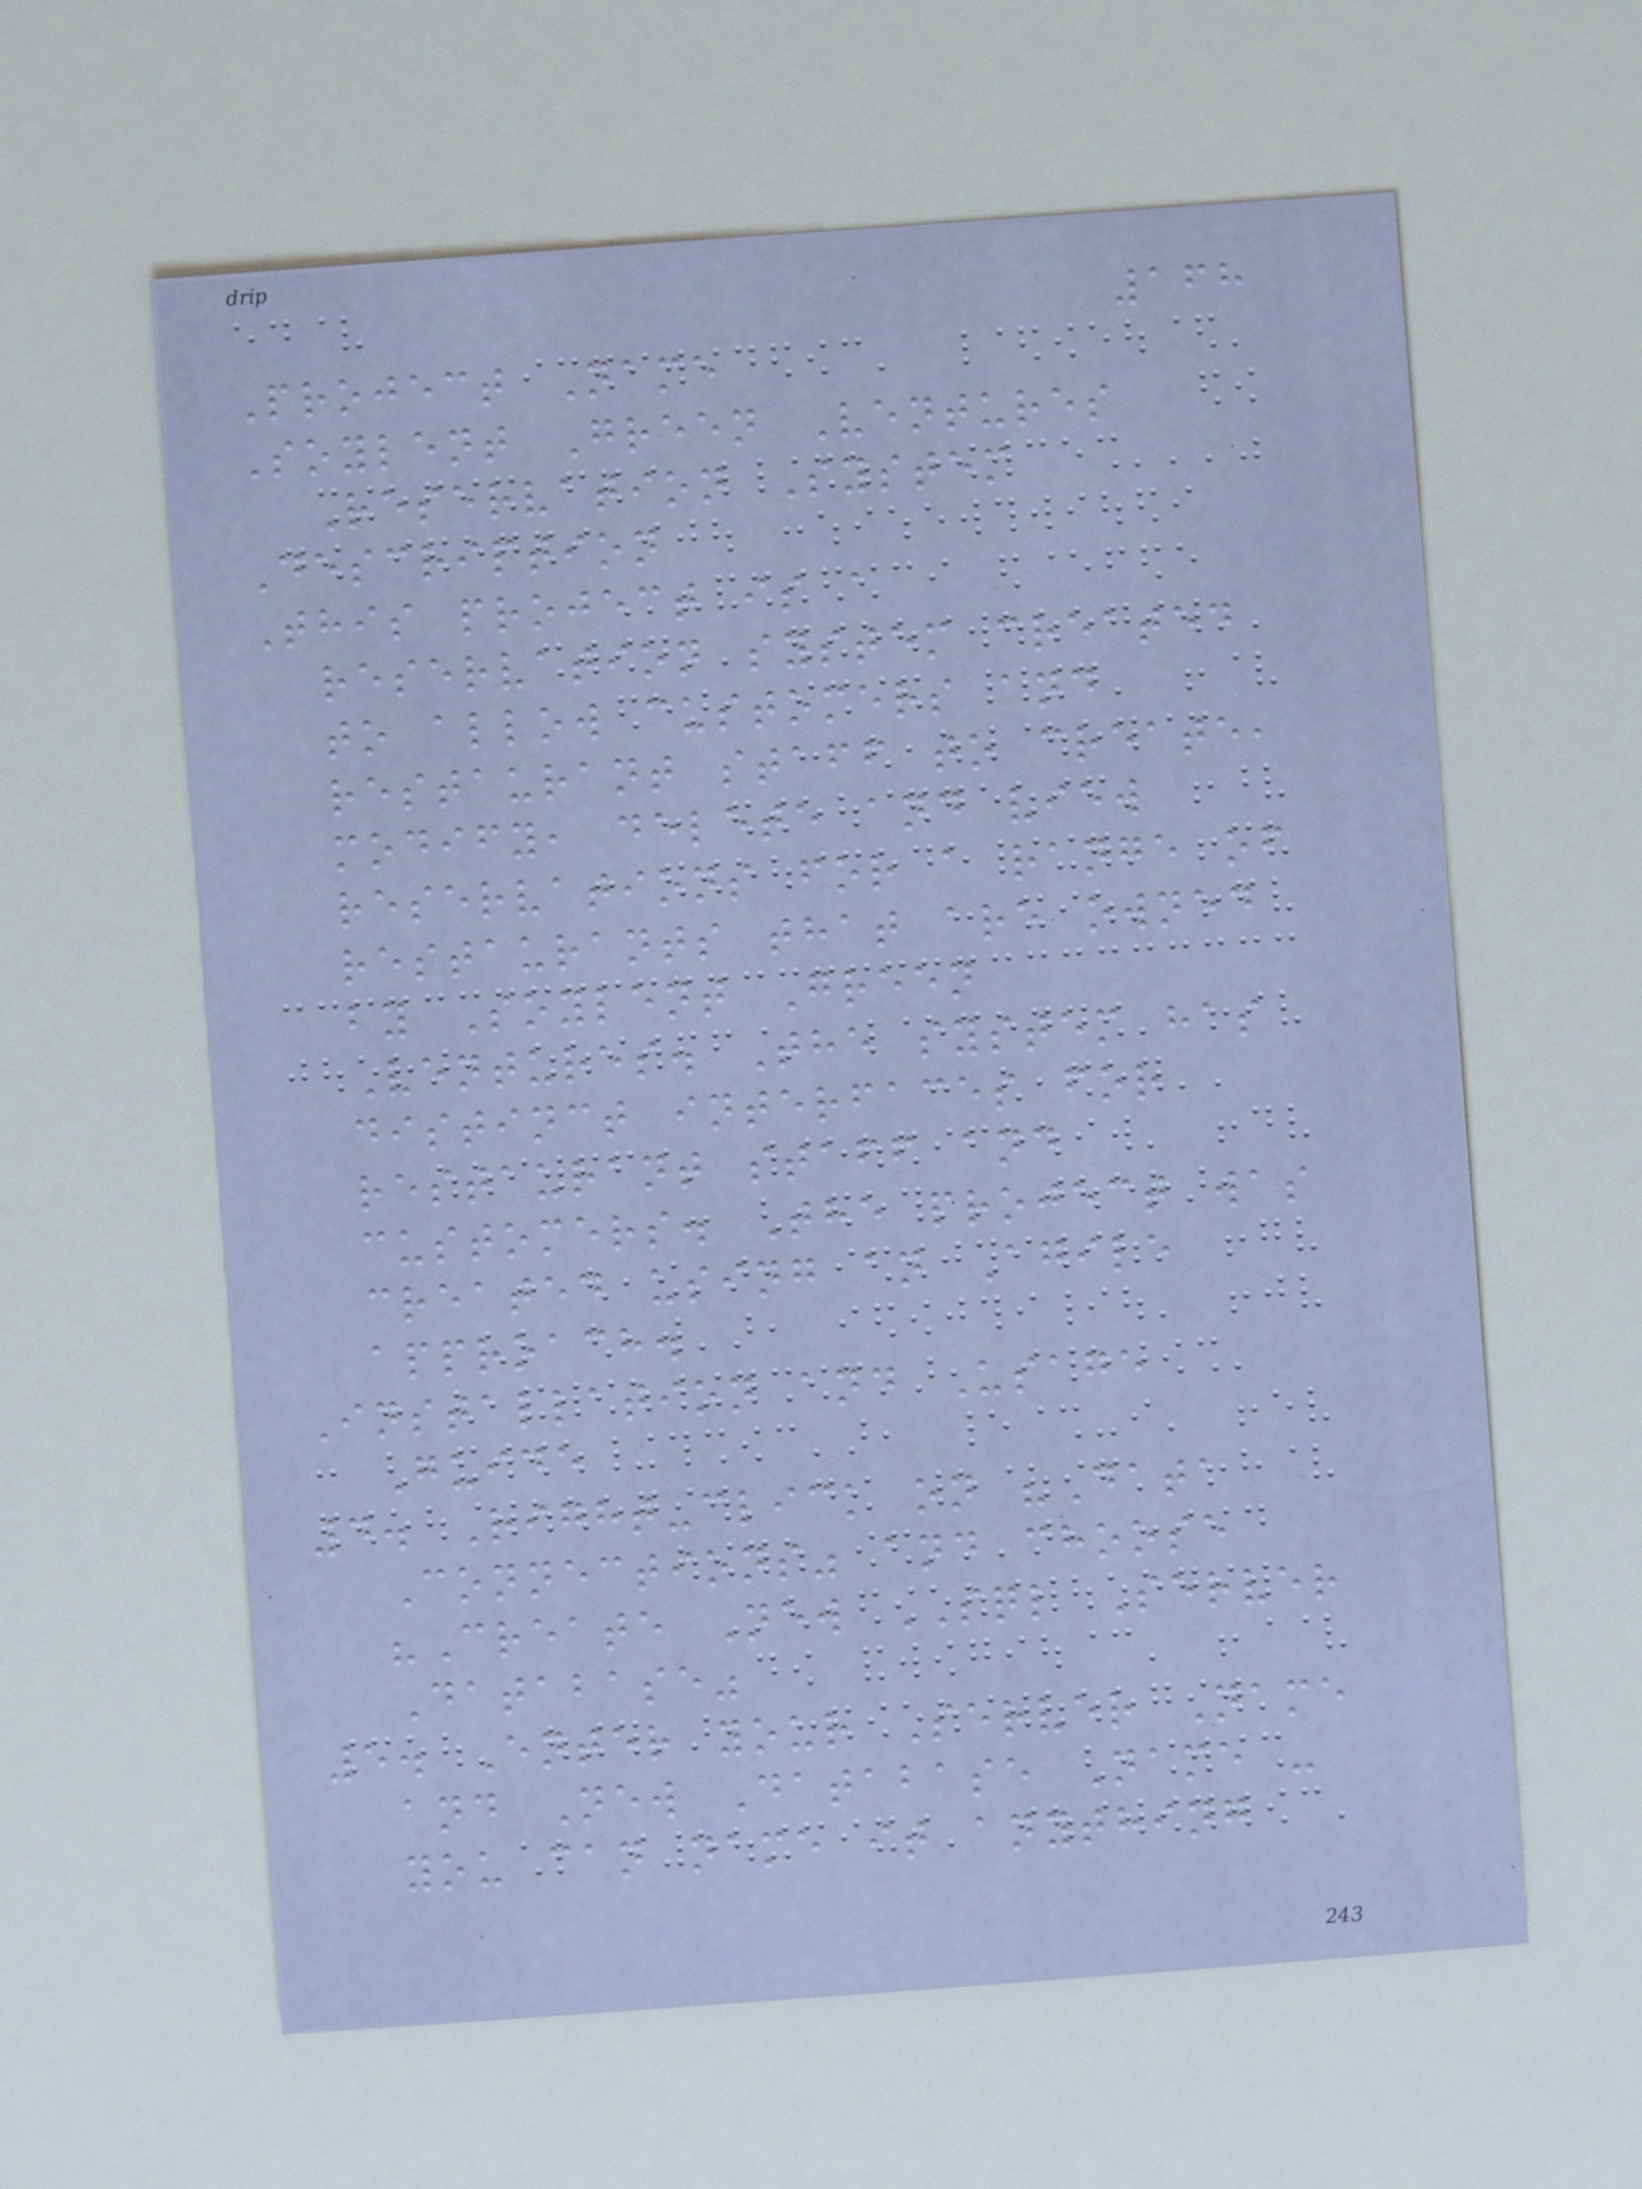168
Project Name
Soylent Green Ventures
Reservation System
Description
This project is a
reservation system created
to allow customers and
restaurant staff to create,
modify, delete and view
reservations for a range of
restaurants that are owned
by Soylent Green
Ventures. The system has
distinct interfaces for
restaurant staff and
customers. The project was
created using an Agile
approach.
Installation and Usage
Guide
4. Right-click on "Data
Connections" and choose
"Create New SQL Server
Database"
5. Enter your Server Name
and New Database Name -
you can name it anything
